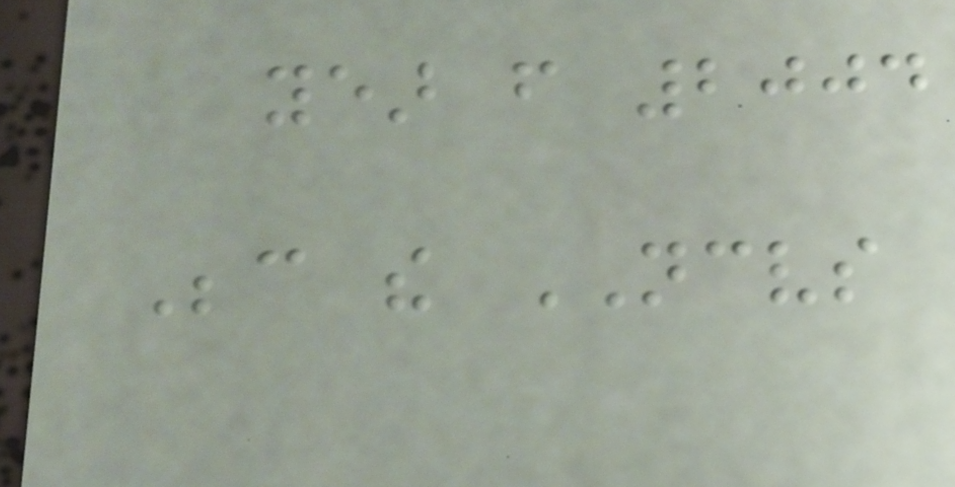year from 2004
Because the NCVS
